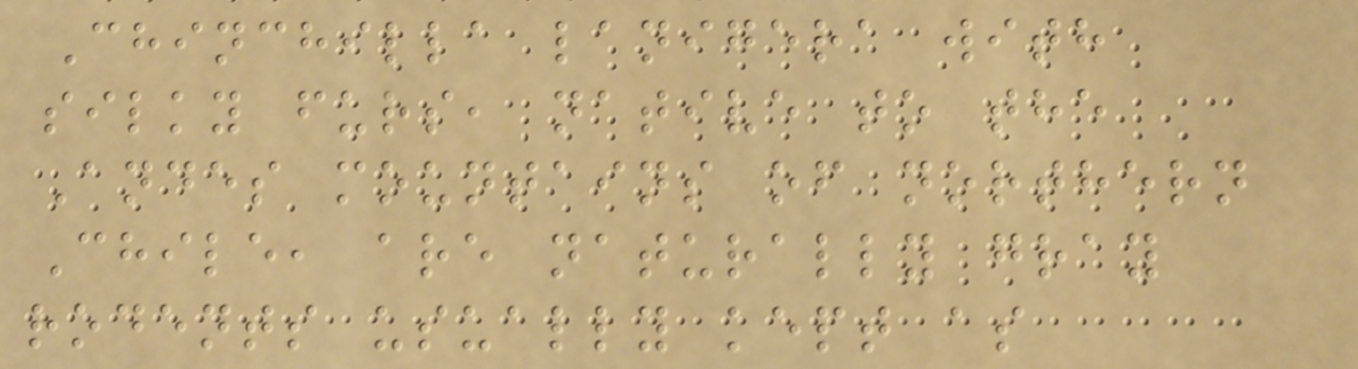Chinchilla lanigera with
silky furs, native to the
Andes mountains of northern
Chile, are naturally gray
rodents usually kept as
